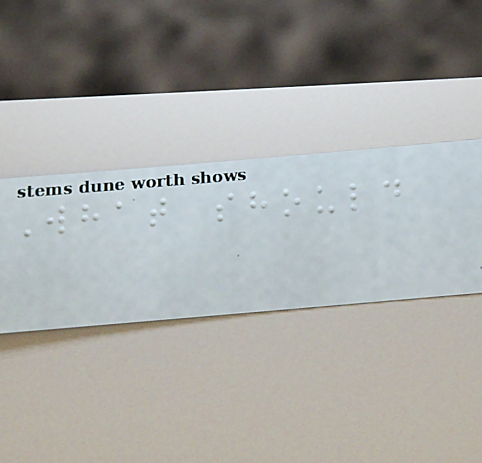What should
